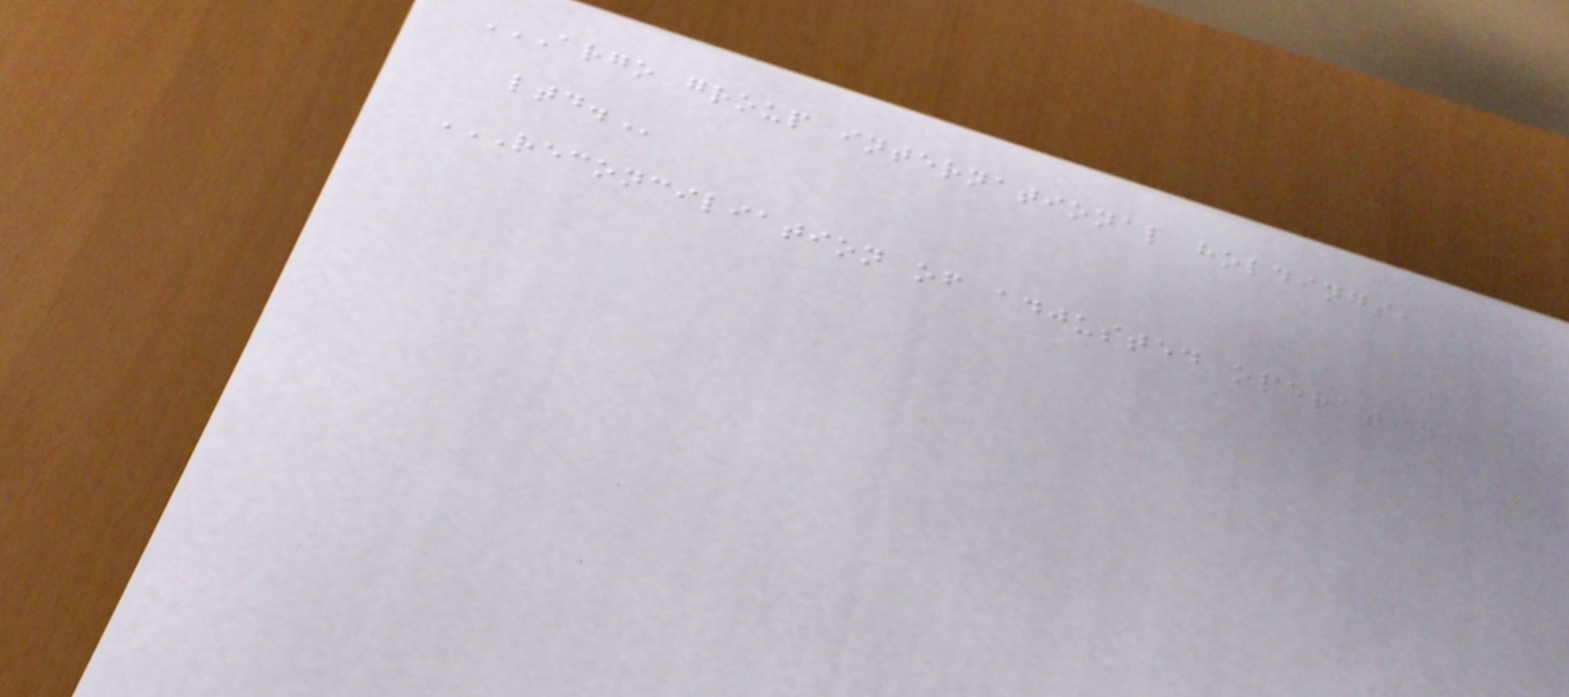ARGO GROUP INTERNATIONAL HOLDINGS,
LTD.
RECONCILIATION OF ADJUSTED OPERATING
